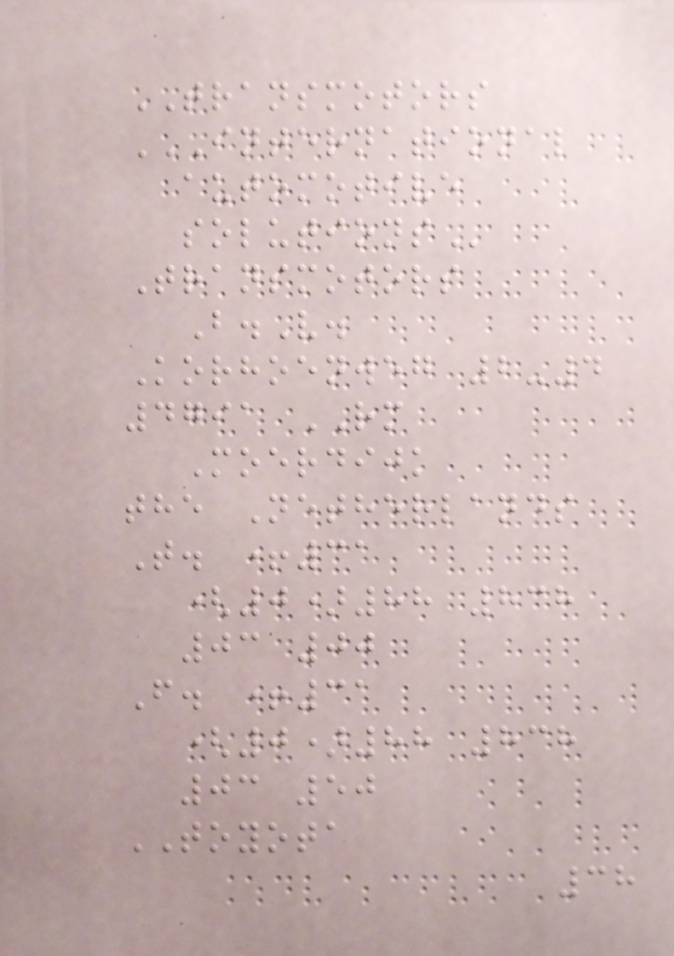TRANSMOTORS
INTERNATIONAL
AUTOMOTIVE
SOLUTIONS
Transmotors
B.V.
Korhoenweg 2-4
4791 RM
Moerdijk
the Netherlands
T. +31
(0)88 838
03 00
F. +31
(0)88 838
03 50
TOYOTA
38
